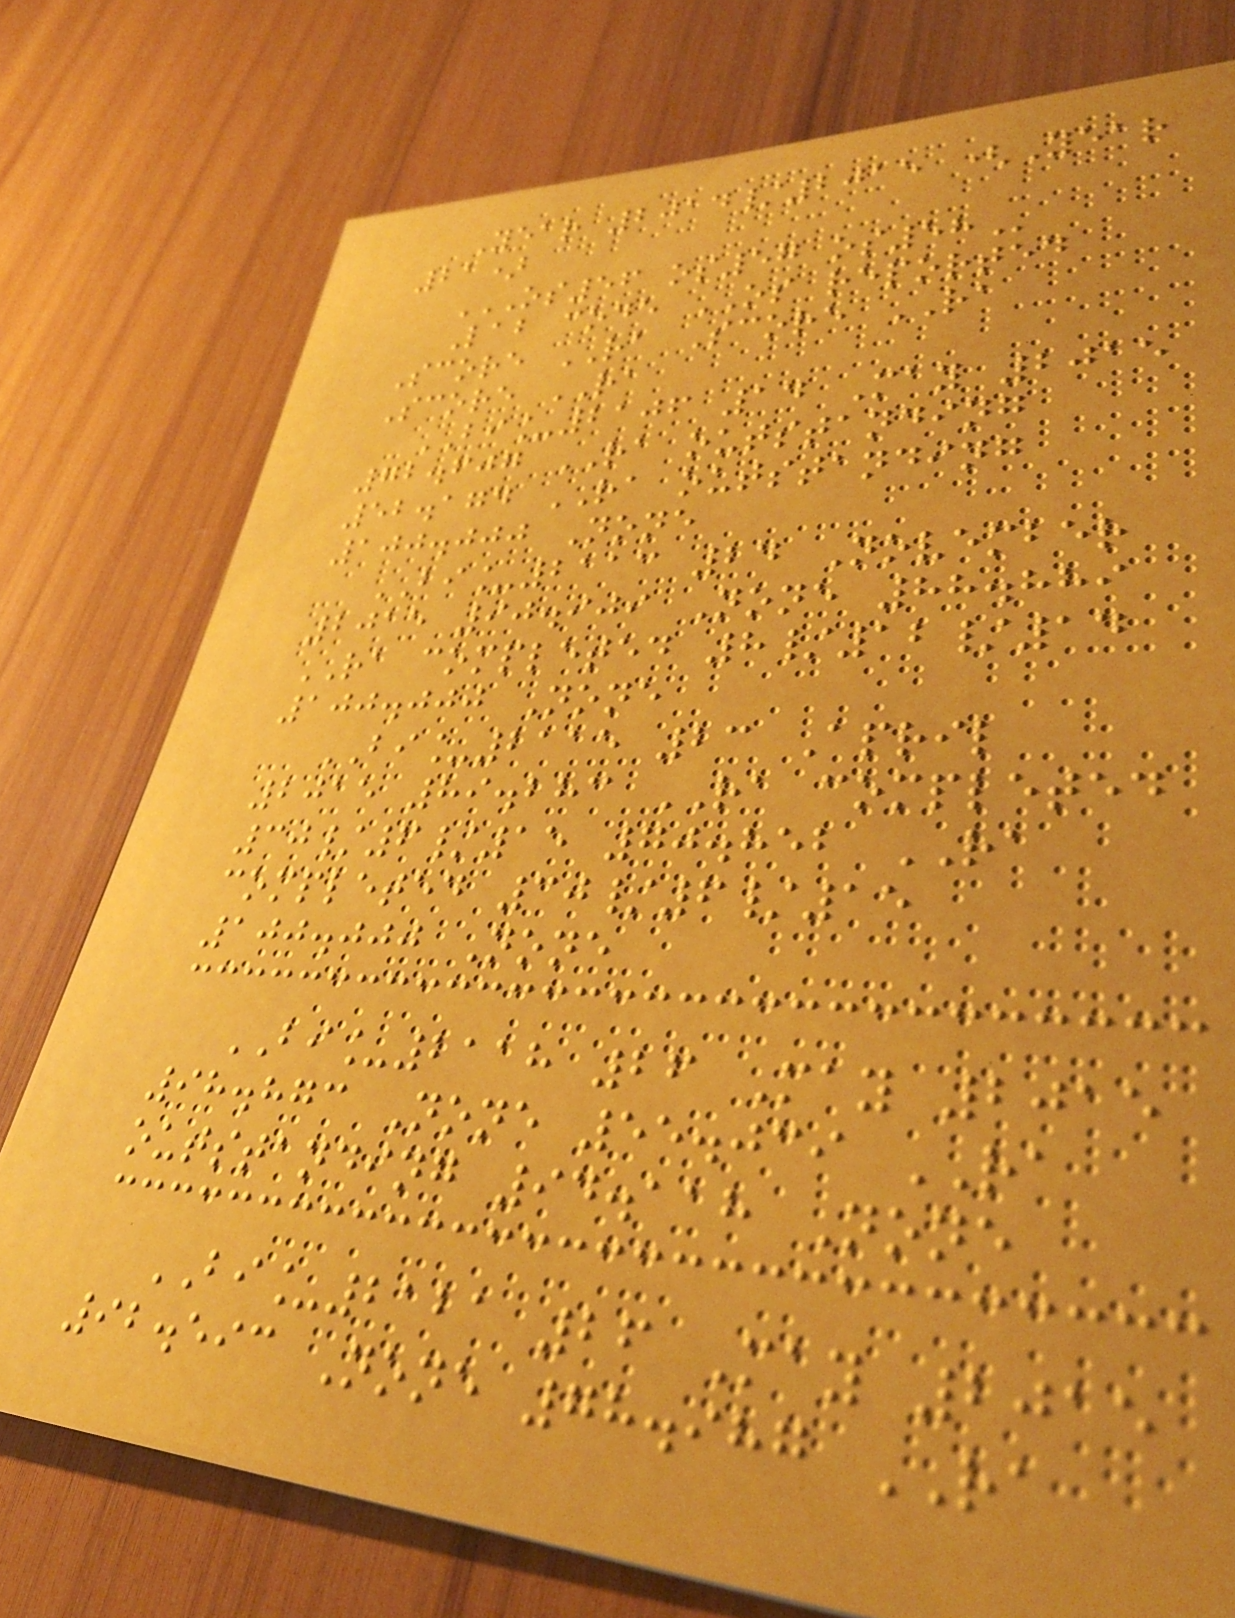Year 2014/2015 (Year
21)
OS56 OS57 OS58
Lab code OS reported
Score RA Score RA
Score RA
BI_2106 14 May 2015
72.607 RA outstanding
52.174 RA outstanding
100.000 None
BI_2113 24 November
2015 90.909 None 88.889
RA completed 8/12/14
100.000 None
BI_2115 23 April
2015 89.283 RA completed
30/6/15 70.852 RA
completed 30/6/15
100.000 None
BI_2118 26 May 2015
98.873 None 55.039 RA
outstanding 94.118 None
BI_2121 26 May 2015
92.593 None 78.987 RA
